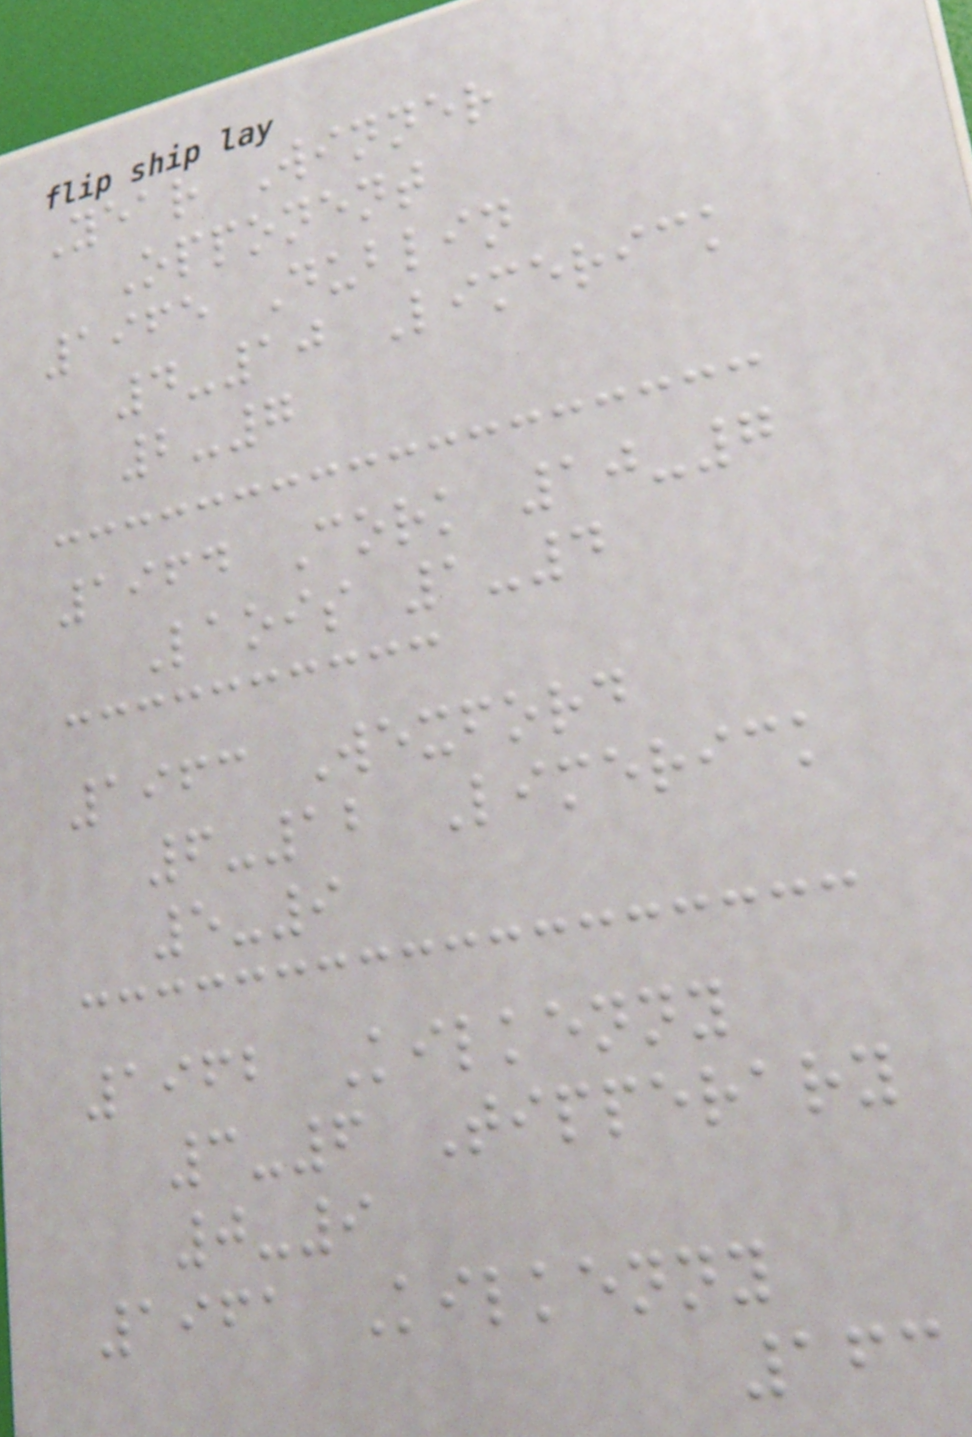Year Winner
Opponent
1965 Dublin
4-10 Limerick
2-7
1964 Cork 10-7
Laois 1-4
1963 Wexford
6-12 Limerick
5-9
1962 Kilkenny
3-6 Tipperary
0-9
1961 Kilkenny
163
